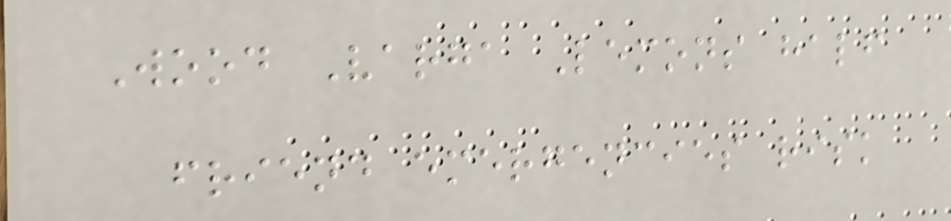Wood Varga Lemons half
friend emergencies risk
